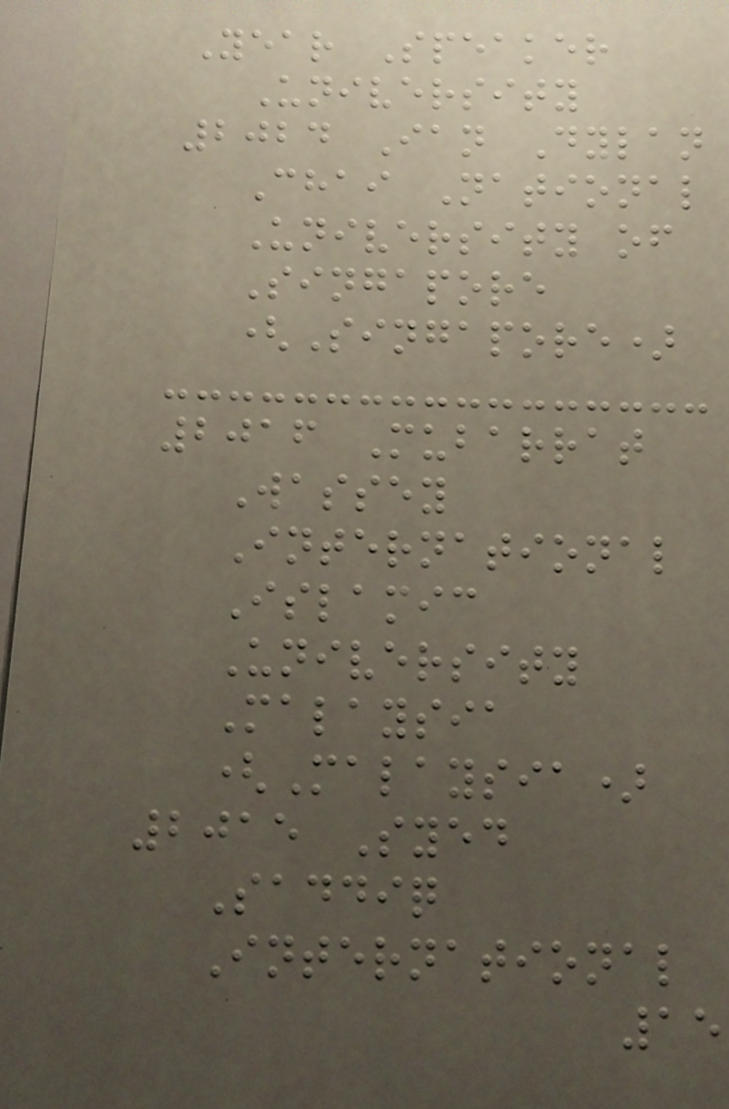Year Speaker
University
2024 Ian Dylan
Chai National
University of
Singapore
(Singapore)
2016 Mubarrat
Wassey
International
Islamic
University
Malaysia
(Malaysia)
2015 Syed
Saddiq
International
15
